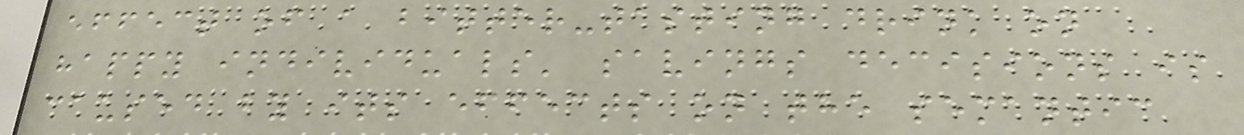effect of a bitter-tasting drink on
happy individuals' savings decisions is
caused by its effects on the semantic
